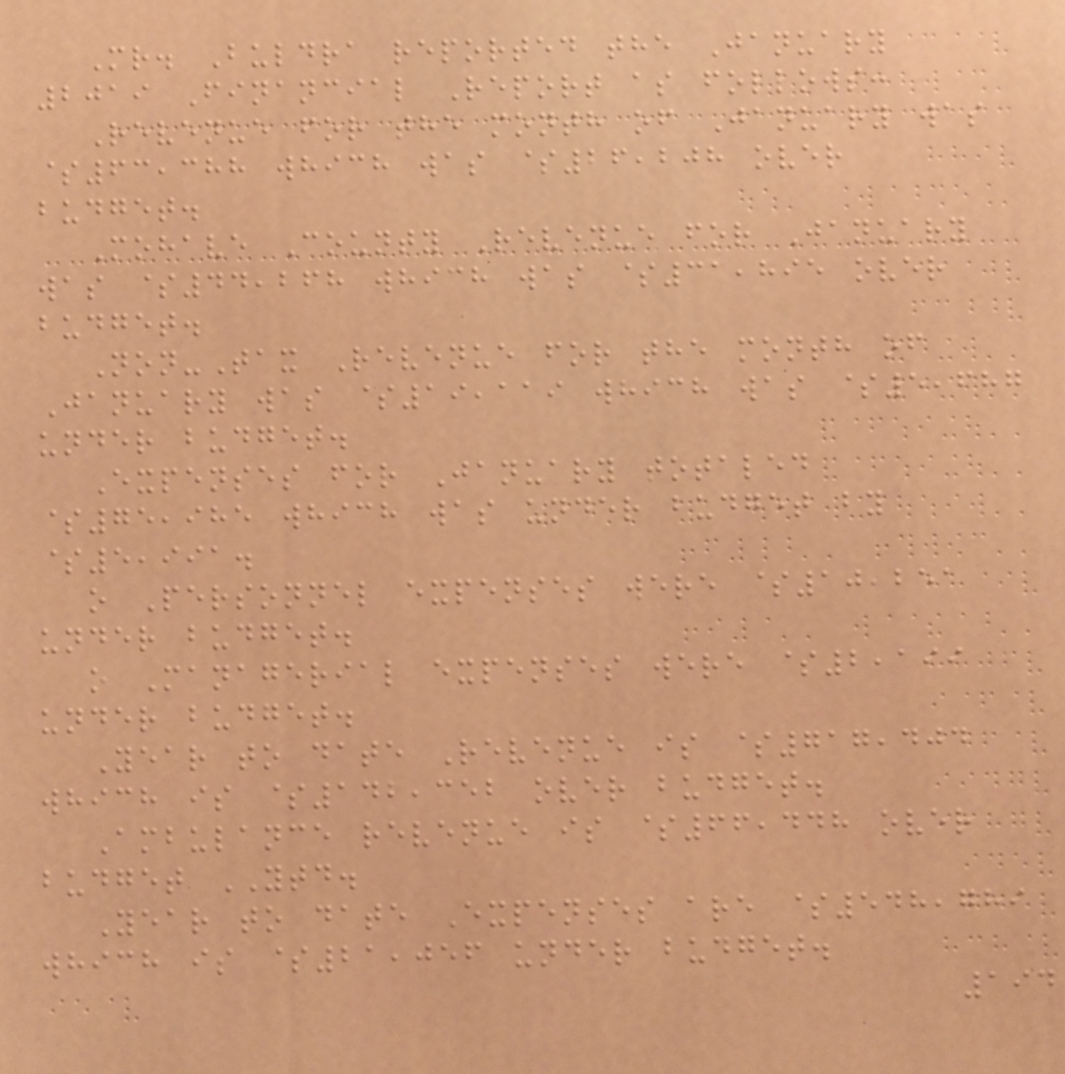Mr. Buldra reported the January
2019 Financial Report as follows:
Revenue for the month of January was
$63,388 which was $26,208 over
budget.
Mohave County Revenue for January
was $44,268 which was $31,895 over
budget.
Non-Tax Revenue for the month of
January was $19,119 which was $5,687
under budget.
Expenses for January totaled
$75,985 which was under budget by
$5,991.
o Personnel expenses were $10,251
under budget.
o Managerial expenses were $2,199
under budget.
Year to date Revenue is $717,404
which is $142,352 over budget.
Ambulance revenue is $66,448 over
budget YTD.
Year to date Expenses are $548,789
which is $21,056 under budget.
194
